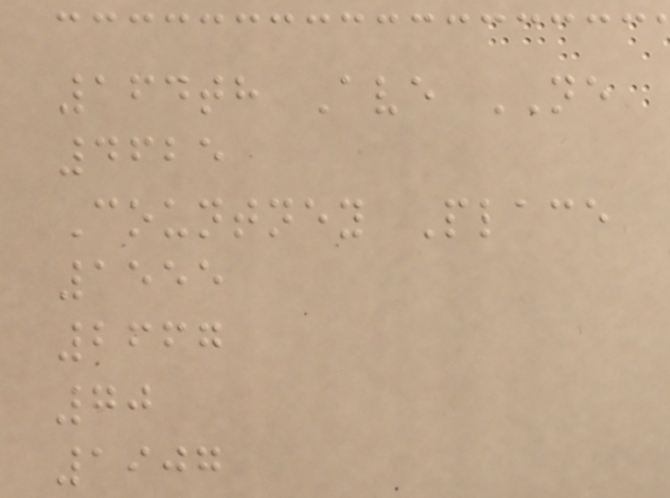164th Ave NE
4625
Countney Place
1555
2667
70
1907
